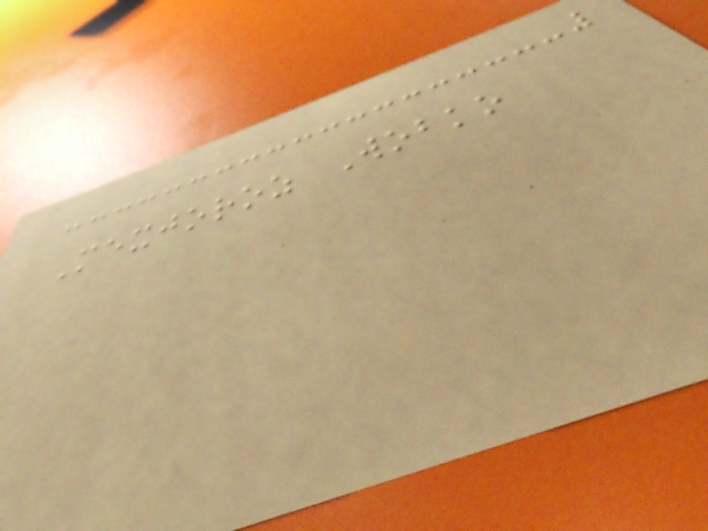Mexjoroz Wobko
